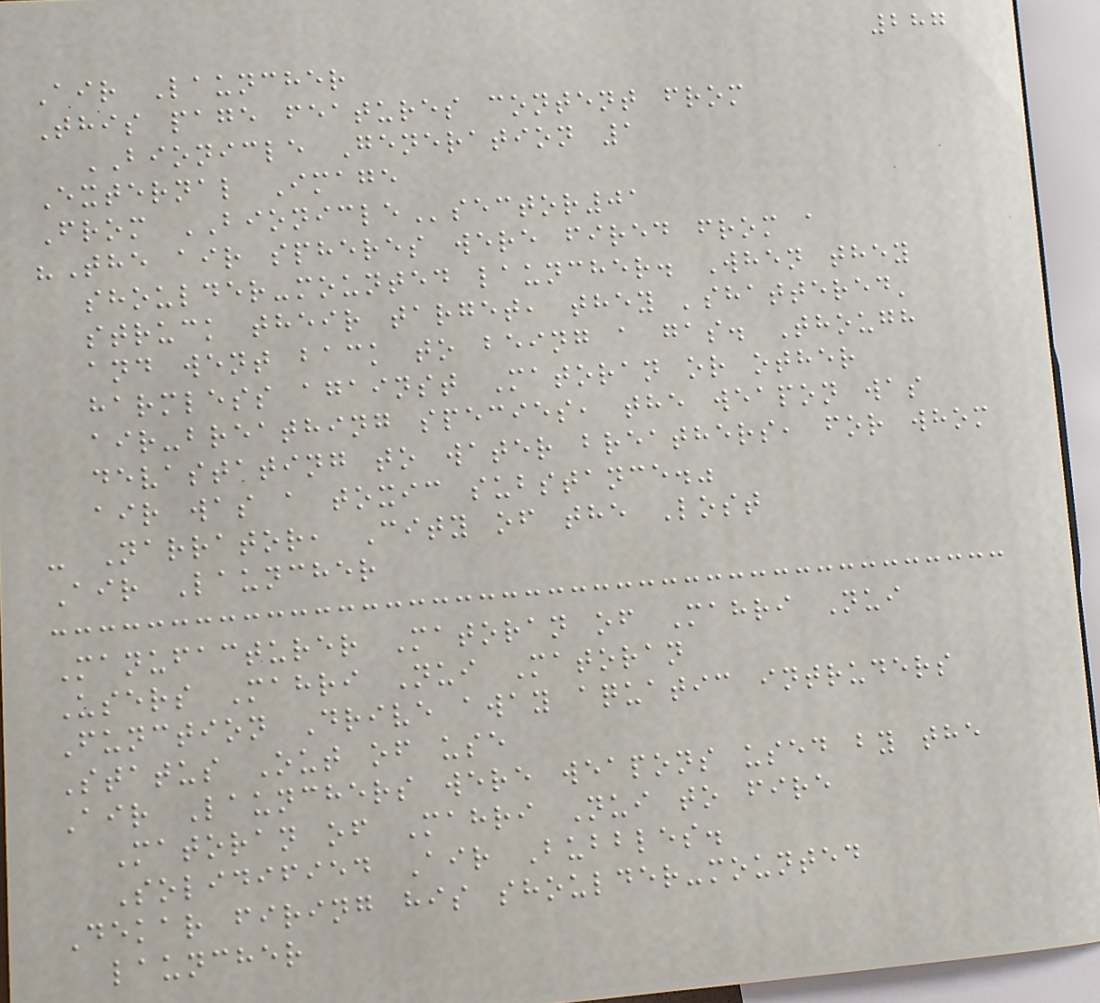287
Air Launcher
This page features content from
BIONICLE Generation 1
External Image
From BIONICLEsector01
"The air spheres were fired from a
shoulder-mounted launcher. When they
struck their target, they 'shattered'
and went back to being a gas. Though
harmless against Matoran or other
air-breathing species, the weapon was
devastating to water breathers, for whom
air was a toxic substance."
- Narrator, City of the Lost
Air Launcher
Manufacturer Matoran of Mahri Nui
Users Mahri Nui Matoran
Function Drive away aquatic intruders
Status Out of use
Air Launchers were weapons used by the
Matoran of Mahri Nui to fire
Solidified Air Bubbles.
Dekar firing his shoulder-mounted
launcher
